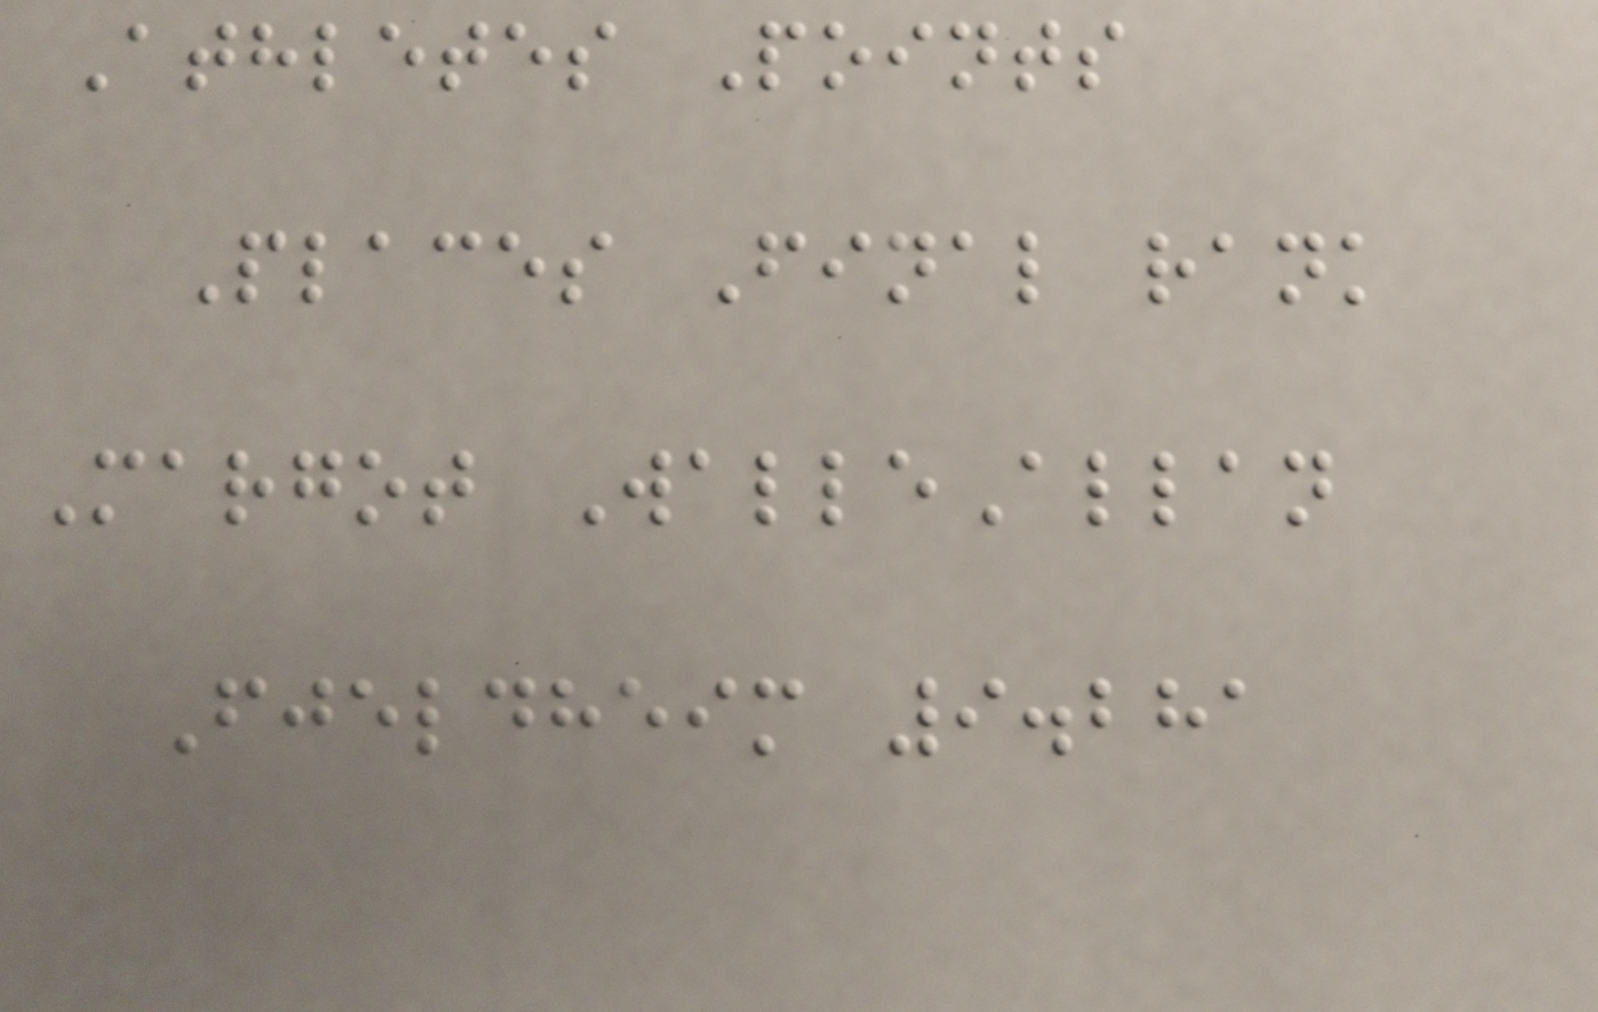Athletes Points
Places Final rank
Margot WalleAllan
Fjeldheim 9.281
